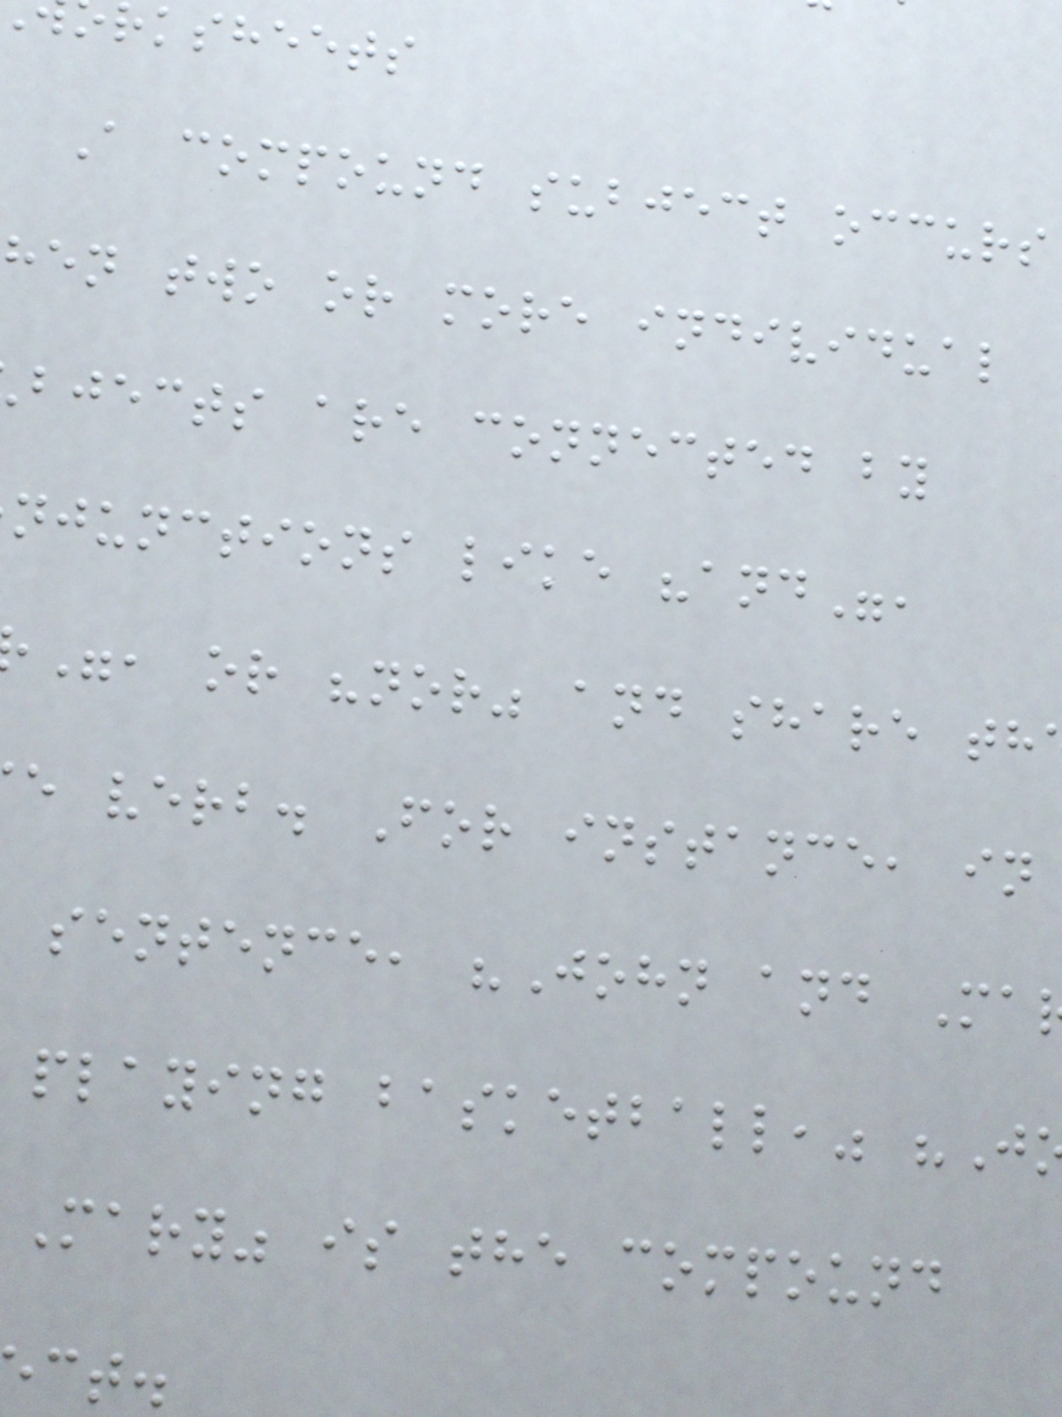rksheets
A compound subject occurs
hen two or more individual
bjects are connected by
njunctions like "and",
e verb. For instance, in
sentence, "John and Ma
playing basketball," "J
Mary" is the compound
